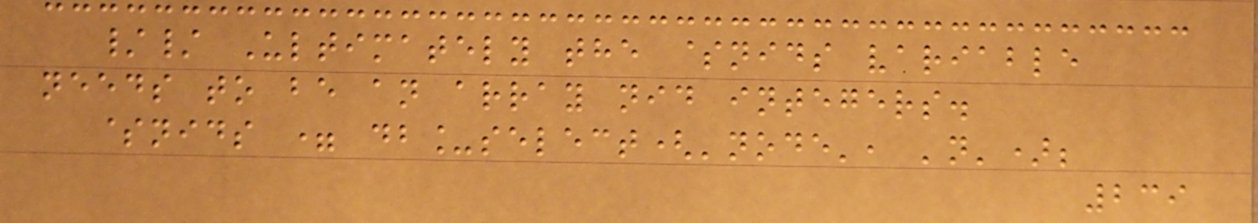// Ultimately the $nids variable
needs to be an array nid integers.
$nids = db_select('node', 'n');
239
